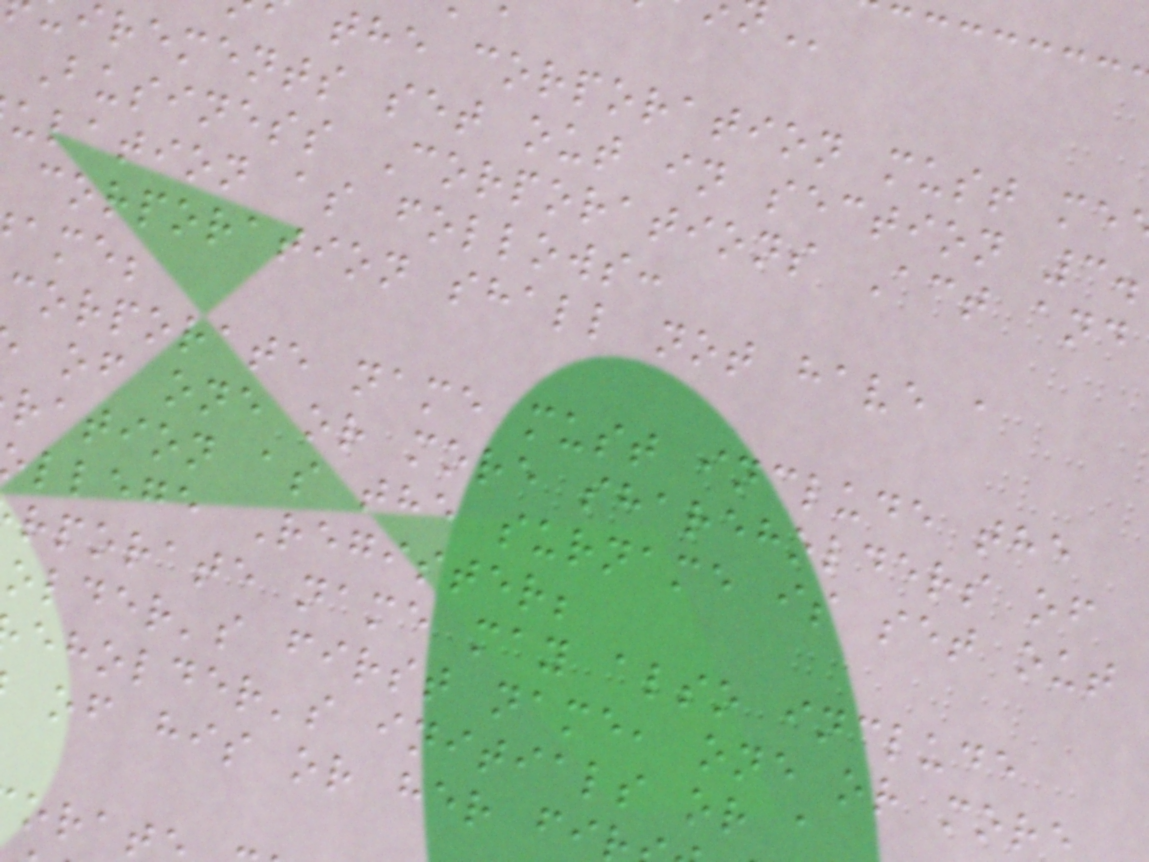the corporation must me
irements set out in section 3.
Business Corporations Act and
ulation as follows:
corporation shall not have a
ame;
corporate name must include the
of one or more shareholders of
ration as the surname is set out
llege Register;
rporate name may also include
older's first name, one or more
eholder's initials or a
of his or her fi
